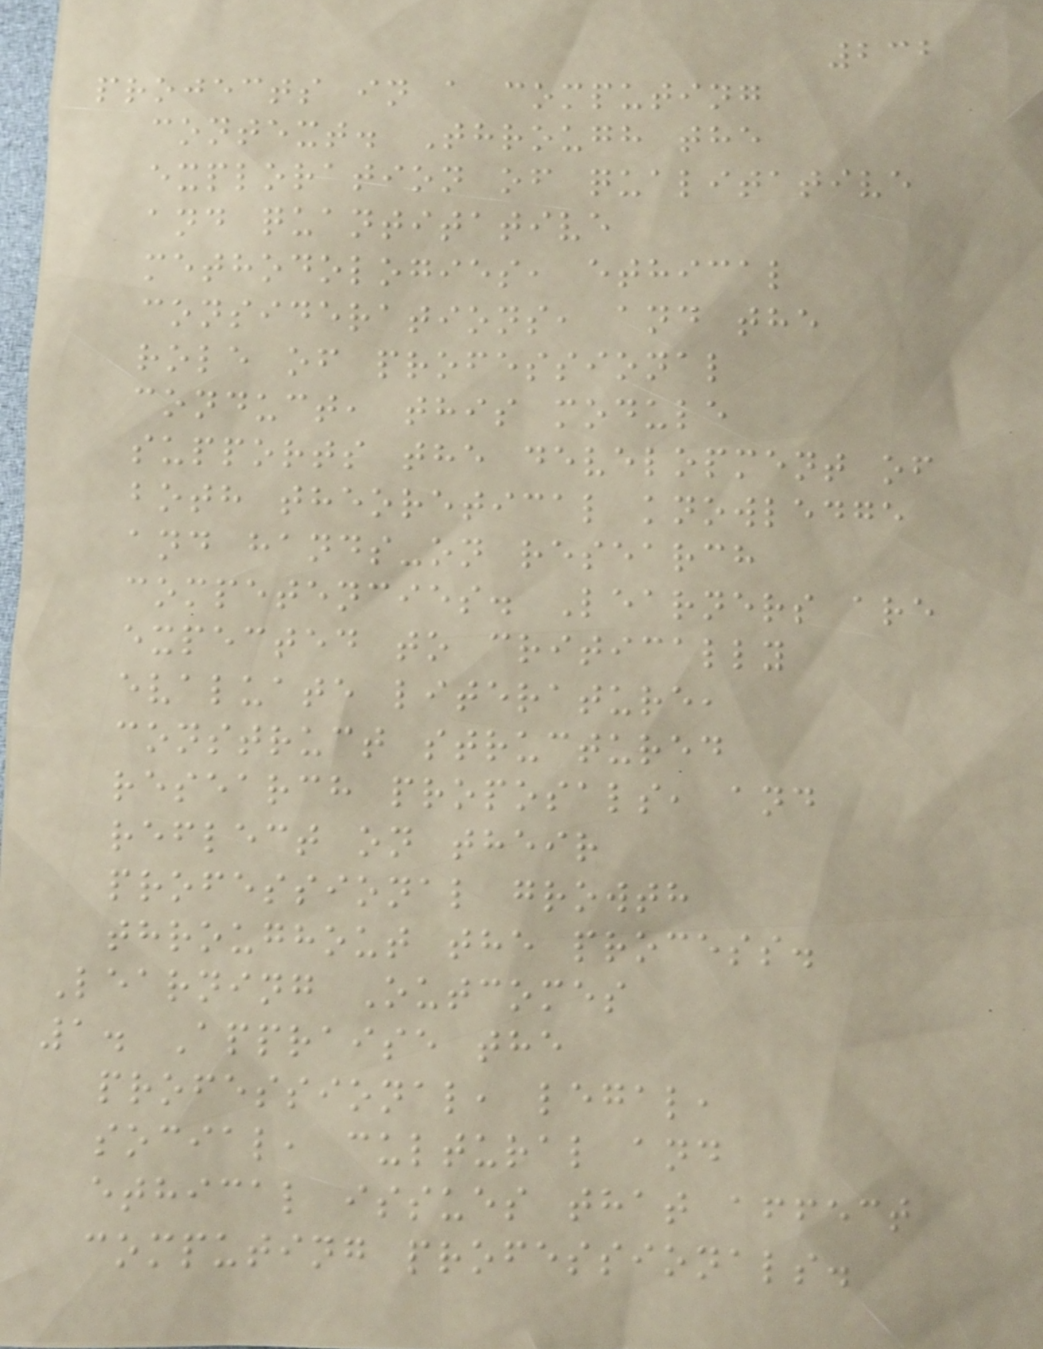232
projects in a computing
context. Through the
exploration of qualitative
and quantitative
methodologies, ethical
considerations, and the
role of professional
conduct, this module
supports the development of
both theoretical knowledge
and hands-on research
competencies. Learners are
expected to critically
evaluate literature,
construct structured
research proposals, and
reflect on their
professional growth
throughout the process.
Learning Outcomes
1. Appraise the
professional, legal,
social, cultural and
ethical issues that affect
computing professionals.
